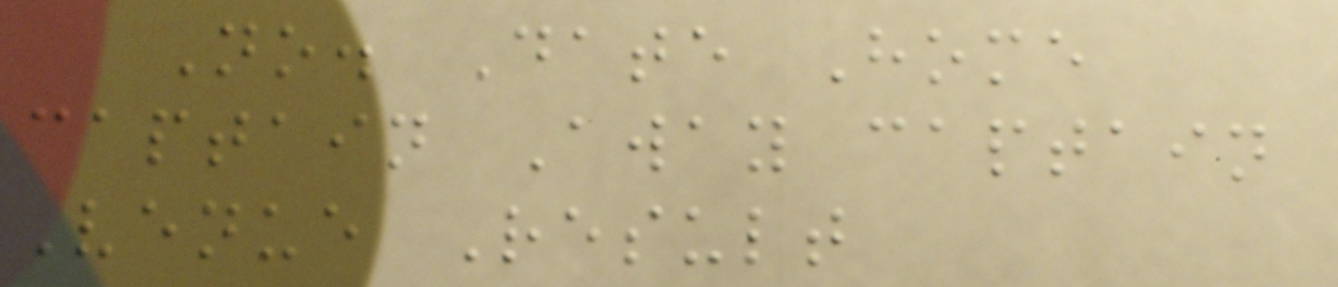No. Date Home
captain Away captain
Venue Result
